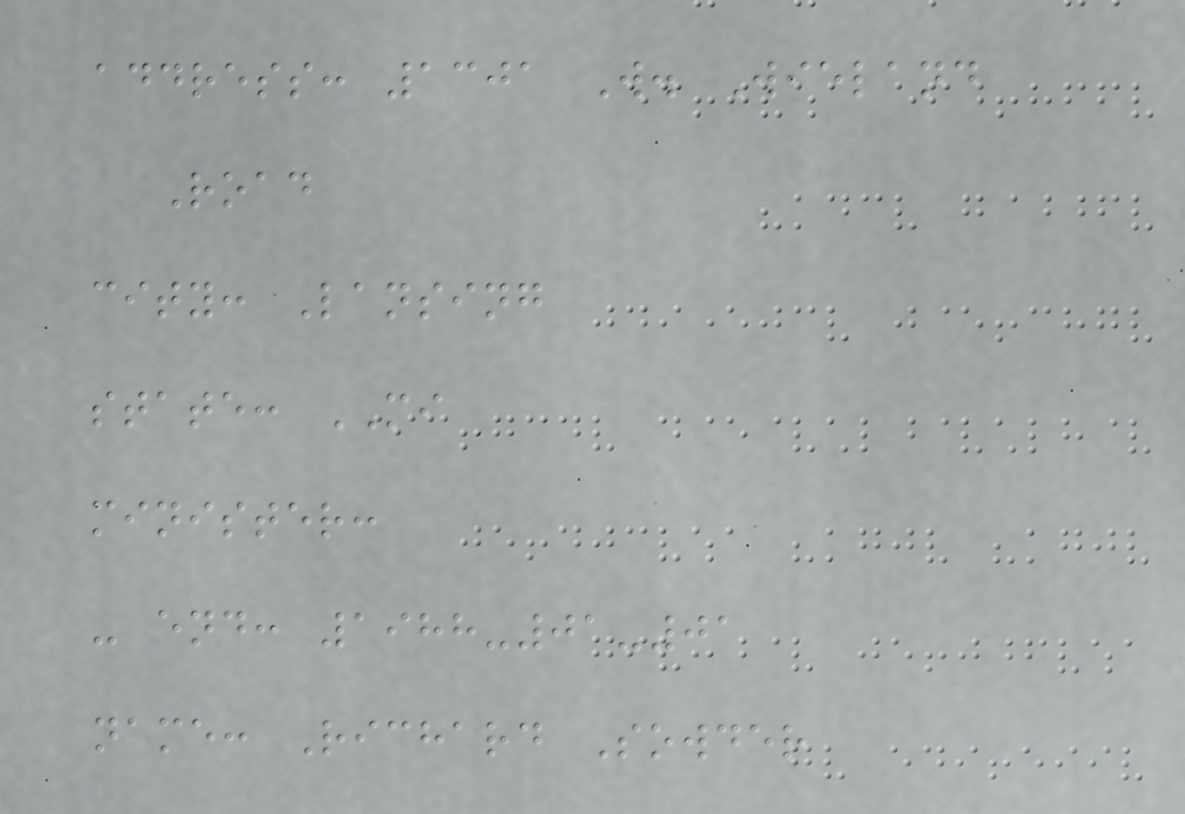address: 1301 W. Wieland
Road
city: Lansing
state: MI
minister:
- end: 1988-01-01
name: Richard Sowder
